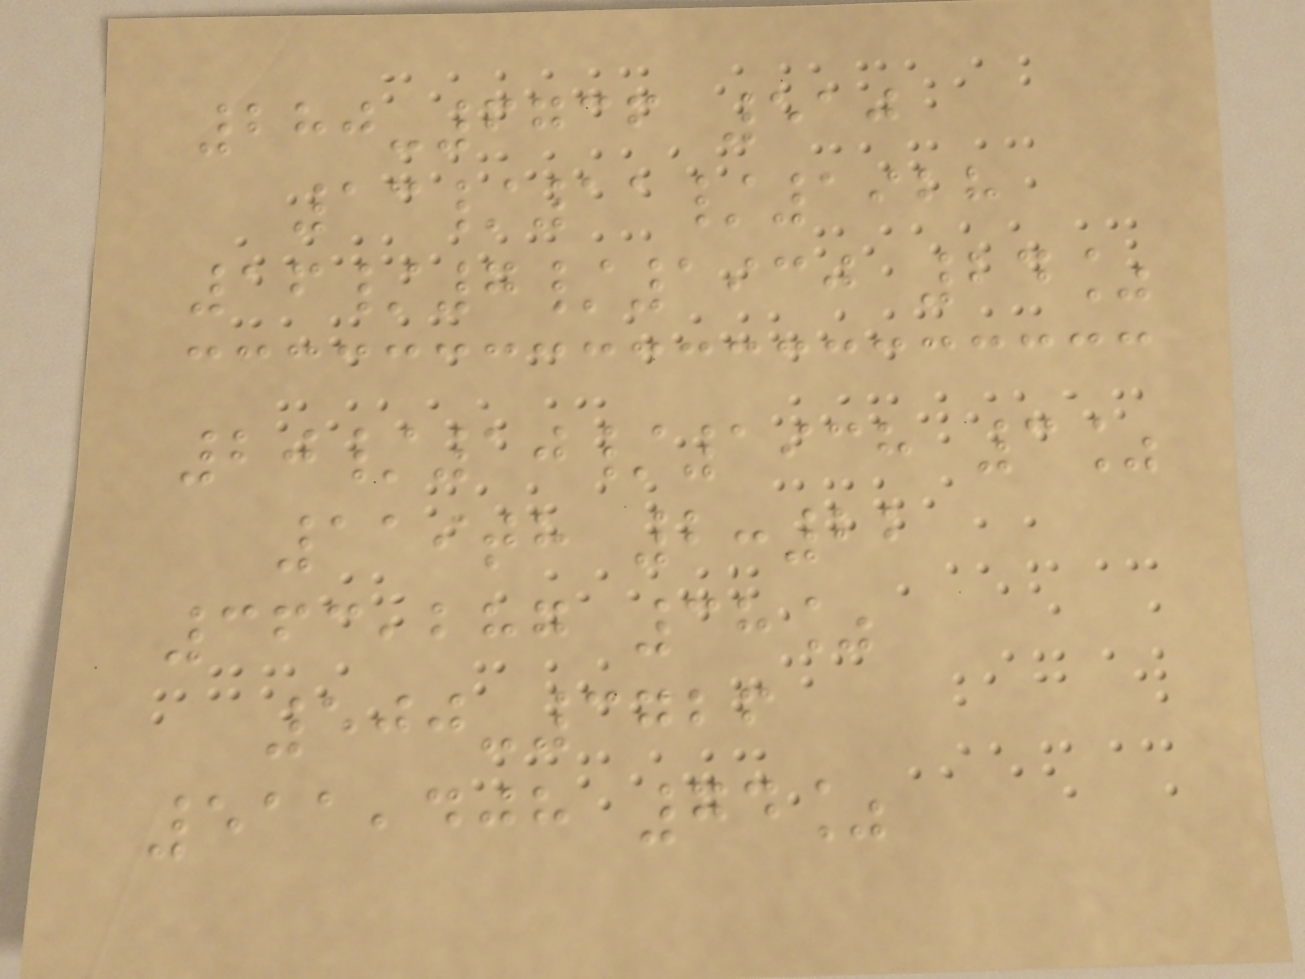280-6736 510
13/11/1928
16/7/1930 24%
20/10/1938 3%
119th 2:22
363,287 38%
500-3726
511,408 74%
